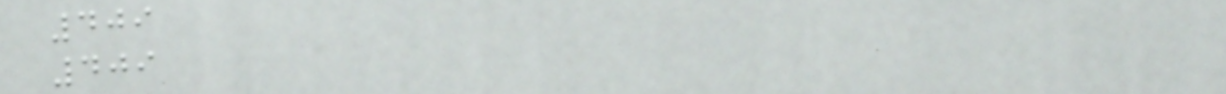409
409
